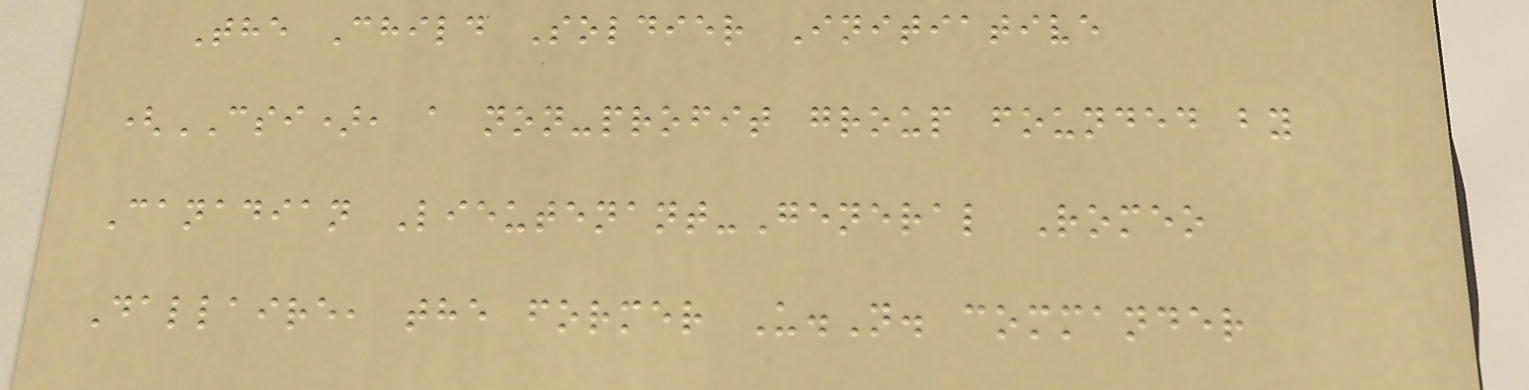The Child Soldier Initiative
(CSI), a non-profit group founded by
Canadian Lieutenant-General Romeo
Dallaire, the former U.N. commander
